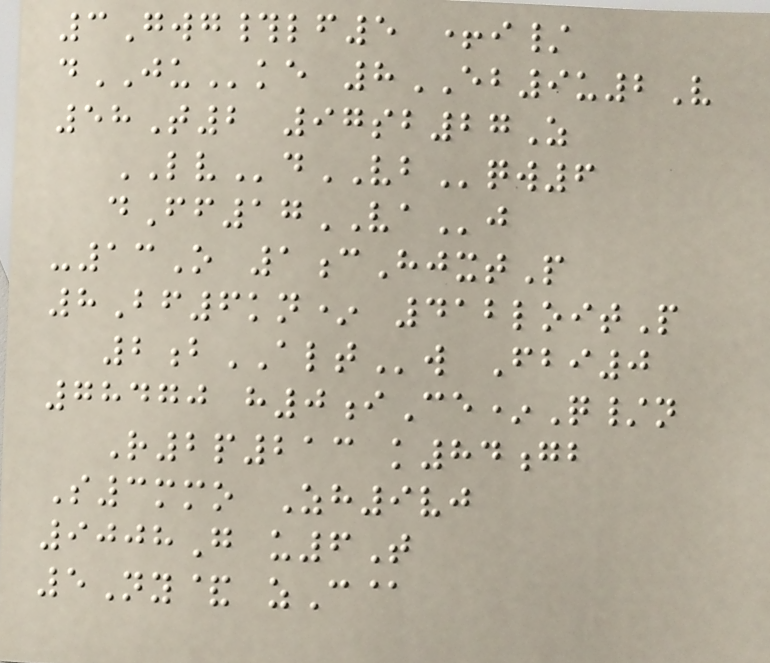3Gwg#lf5 +i/
dJUke 8EB9u2V
58T2 97sb27Z
LVdVBqw6
dFf17VAj
-13O 1cHjxtP
8Bf6kn* 412loitP
2bALTw Fbi0
78470 h0iCe*Q/n
R2p213 k84gb
S3mmo Zh9vj
9008G u6T
5Ny& zC@
